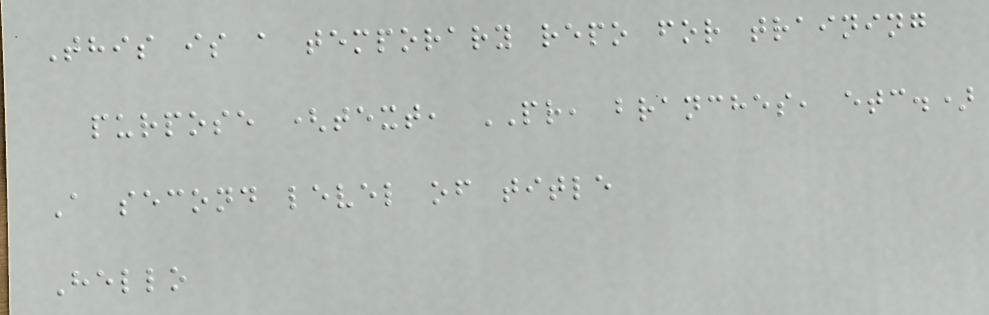This is a temporary repo for training
purpose (text, PR, branches, etc.)
A second level of title
Hello
